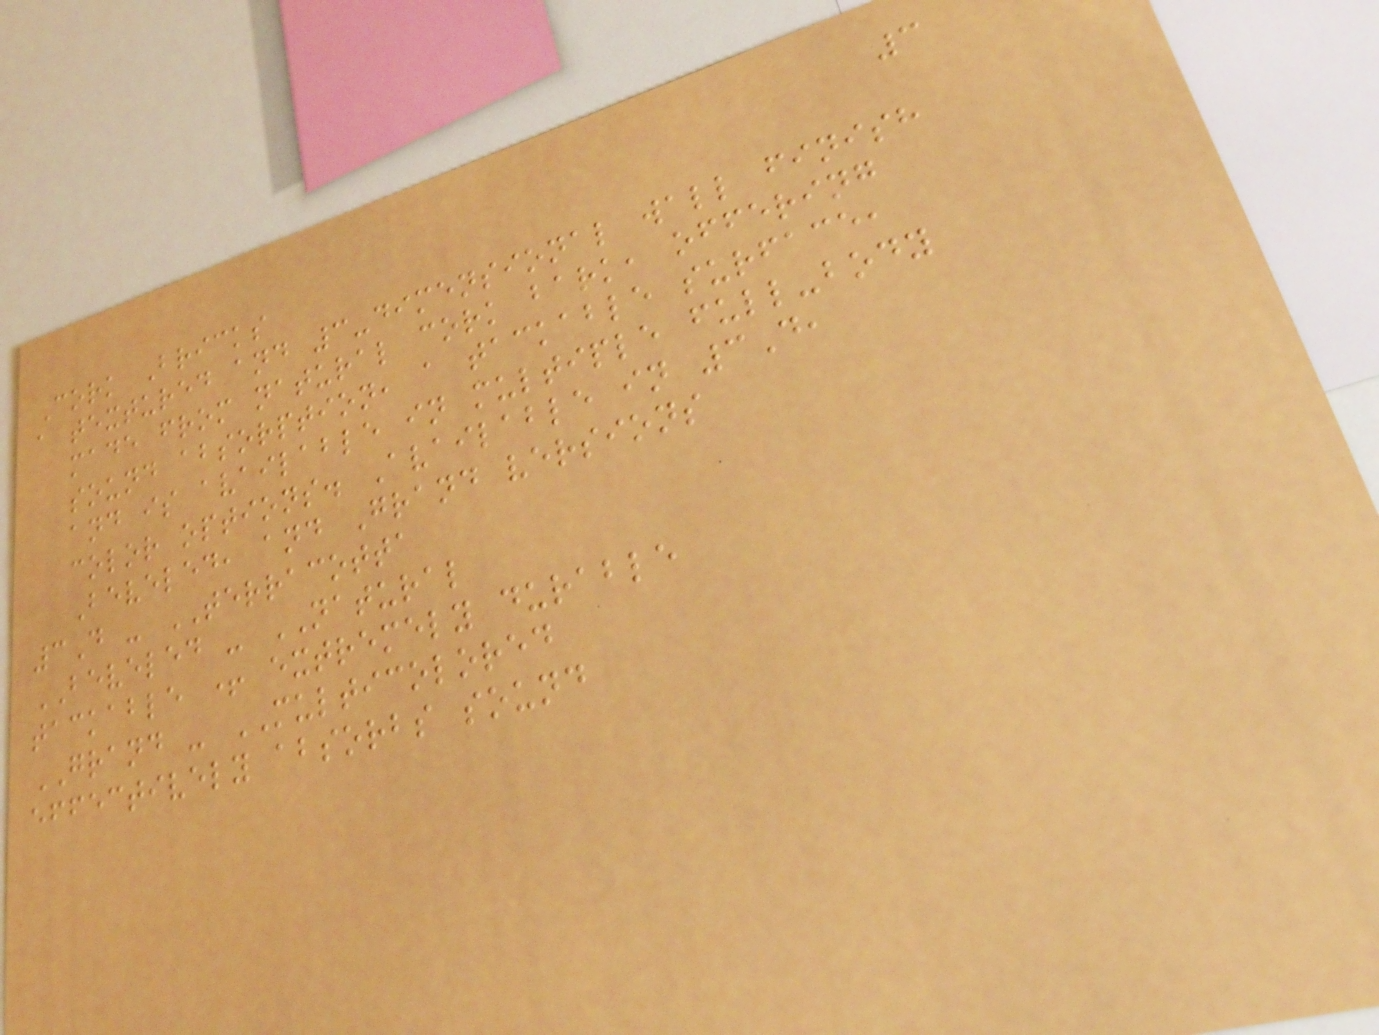3
Cork Bricks
a textured and 3-dimensional wall finish
made from natural cork bark, offering
sound absorption, a tackable surface,
and is available in multiple full-body
color options. Available in 3D,
Beveled, and Grand versions
3D - TERRACOTTA
BEVELED - NATURAL
tackable + extremely durable
GRAND - MULTICOLORED
effectively absorbs sound
